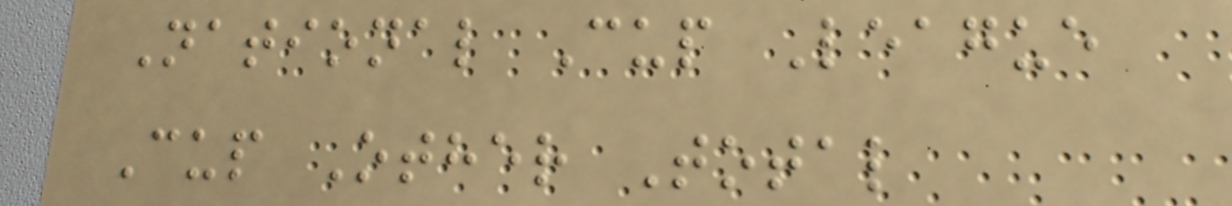National Cup League
Cup Other Total
